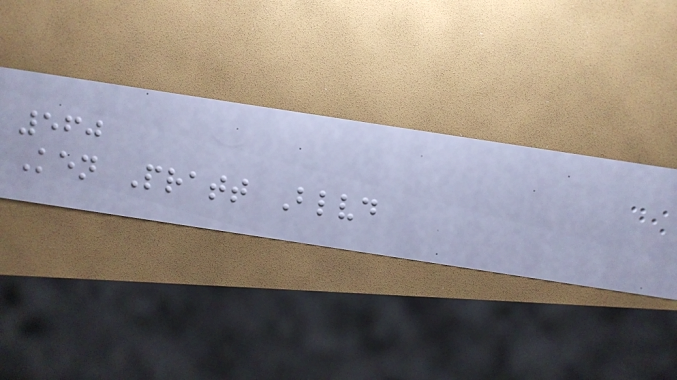560
Ken Pratt Blvd
